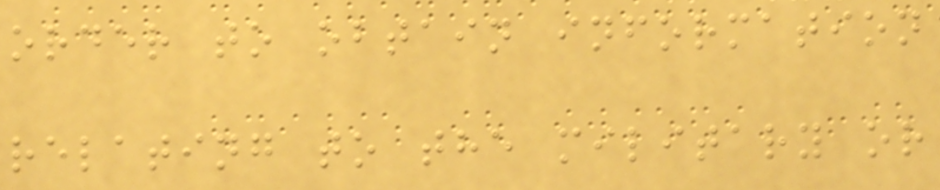order to obtain information
relating to the military or
